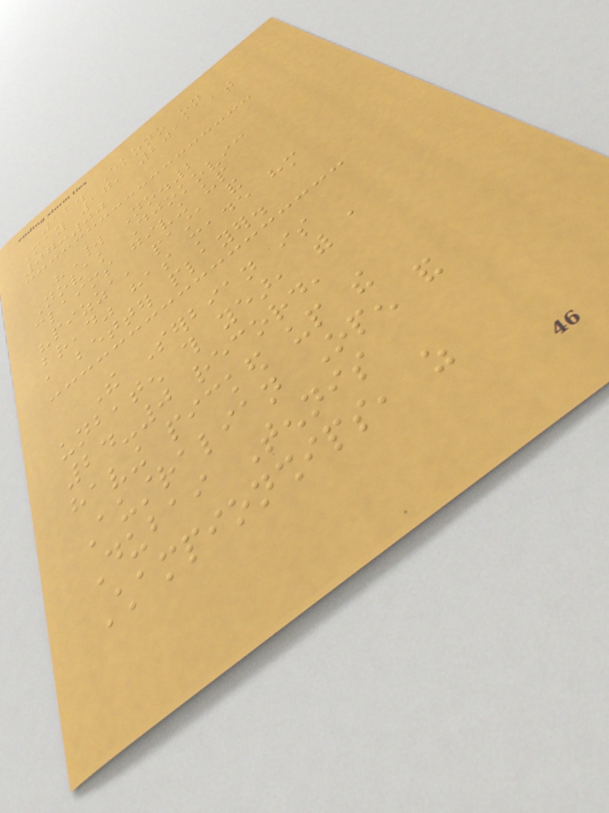12. Ekono on
May 17, 2011 at
07:00
"World No.2
Novak Djokovic
claims giving up
"pizza, pasta and
bread" has made him
a better player.
The Serbian is
unbeaten this year, with a
24-0 record,
having picked up the
Australian Open and
Dubai Tennis
Championships, as
